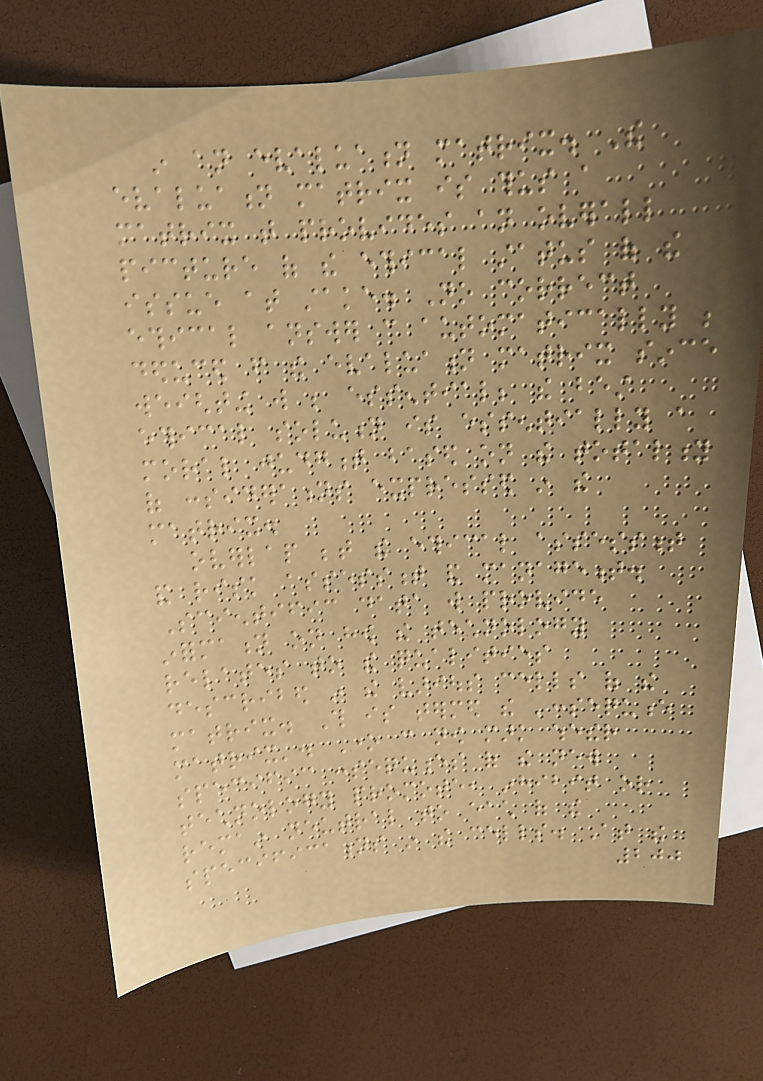in an evaluation matrix. The
evaluation matrix is thus a
matrix that provides an overall
picture of the ethical status of the
issue at stake. No correct
ethical answer can automatically be
deduced from the evaluation matrix since
weighting will be essential; the best
ethical solution is essentially a
moral judgment based on the totality
of considerations expressed in the
matrix.
overlap between the ethical assessment
and risk assessment and management.
Scientific data will provide
information on how the technology
relates to the qualities
described in the various cells of the
matrix. This is termed the 'consequence
matrix'. One can now mark whether
specific consequences of the new
technology promote, inhibit or
remain neutral to each of the
specifications in the cells. At the
200
